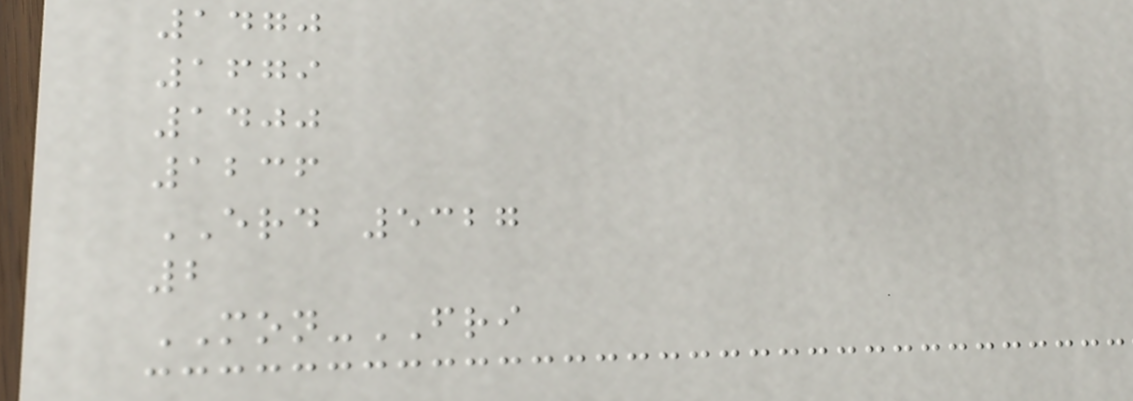1470
1679
1400
1236
ERD 5327
2
MON-FRI
